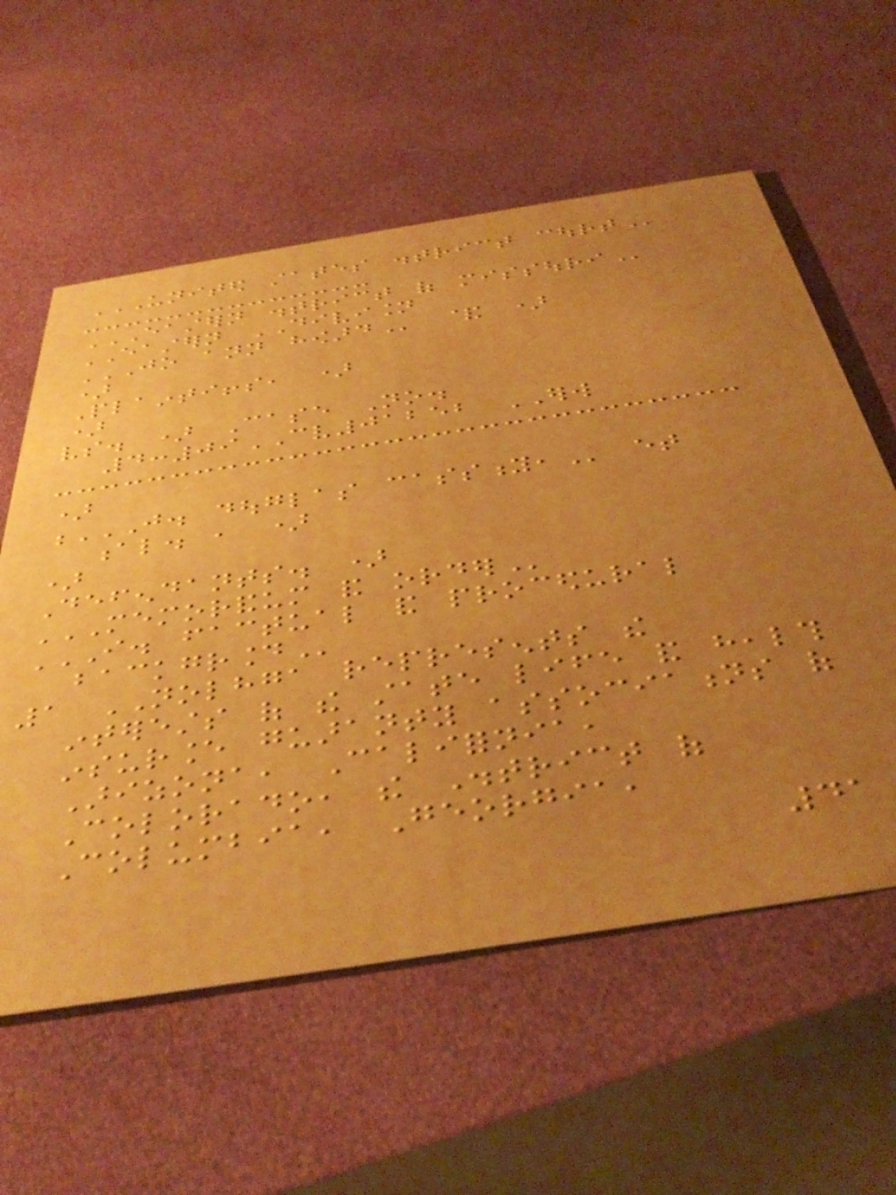UNITED STATES DISTRICT COURT
EASTERN DISTRICT OF MISSOURI
EASTERN DIVISION
JO ANN HOWARD & )
)
Plaintiffs, )
)
vs. ) Case No.
4:09CV01252 ERW
)
J. DOUGLAS CASSITY, et
al. , )
)
Defendants. )
MEMORANDUM AND ORDER
I. FACTUAL AND PROCEDURAL
BACKGROUND
1 NOLHGA represents the
interests of the state life and health
insurance guaranty associations of
Arizona, California,
Colorado, the District of
Columbia, Georgia,
41
